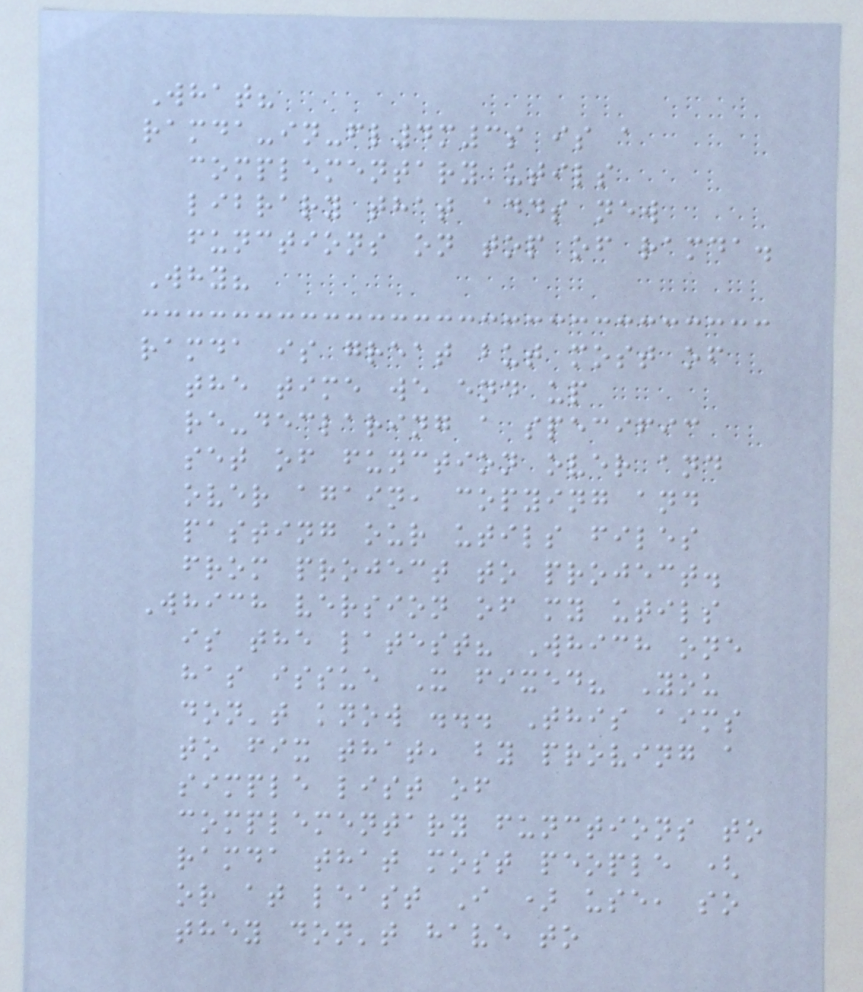What?
ramda-in-fl4m3s is a
complementary utils
library that adds new
functions on top of ramda.
Why?
ramda is great but most of
the time we end up
re-declaring a specific
set of function over and
over again, copying and
pasting our utils files
from project to project.
Which version of my utils
is the latest? Which one
has issue X fixed? You
don't know ... This aims
to fix that, by proving a
simple list of
complementary functions to
ramda that most people (
or at least I ) use, so
they don't have to
